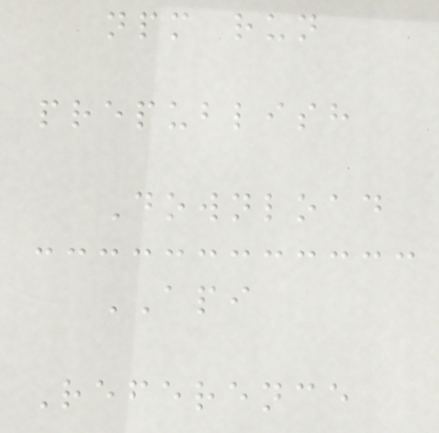npm run
prepublish
Download
API
Reference
